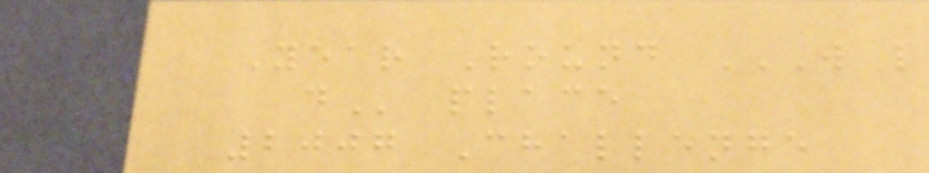Year Round W L
D place
2007 Challenge
